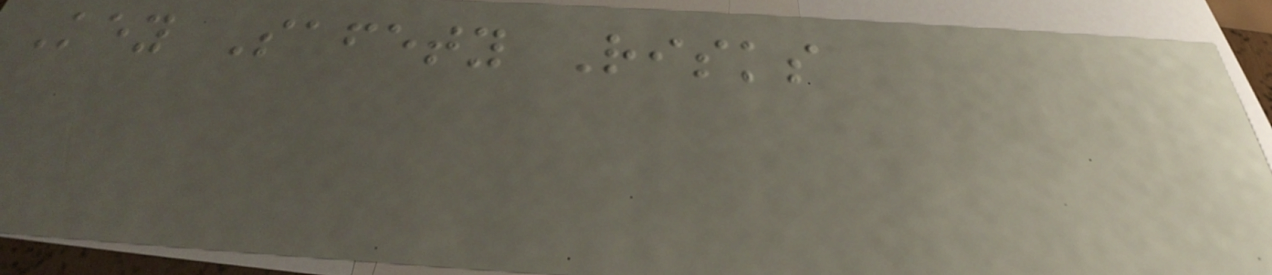Key Safety Risks
